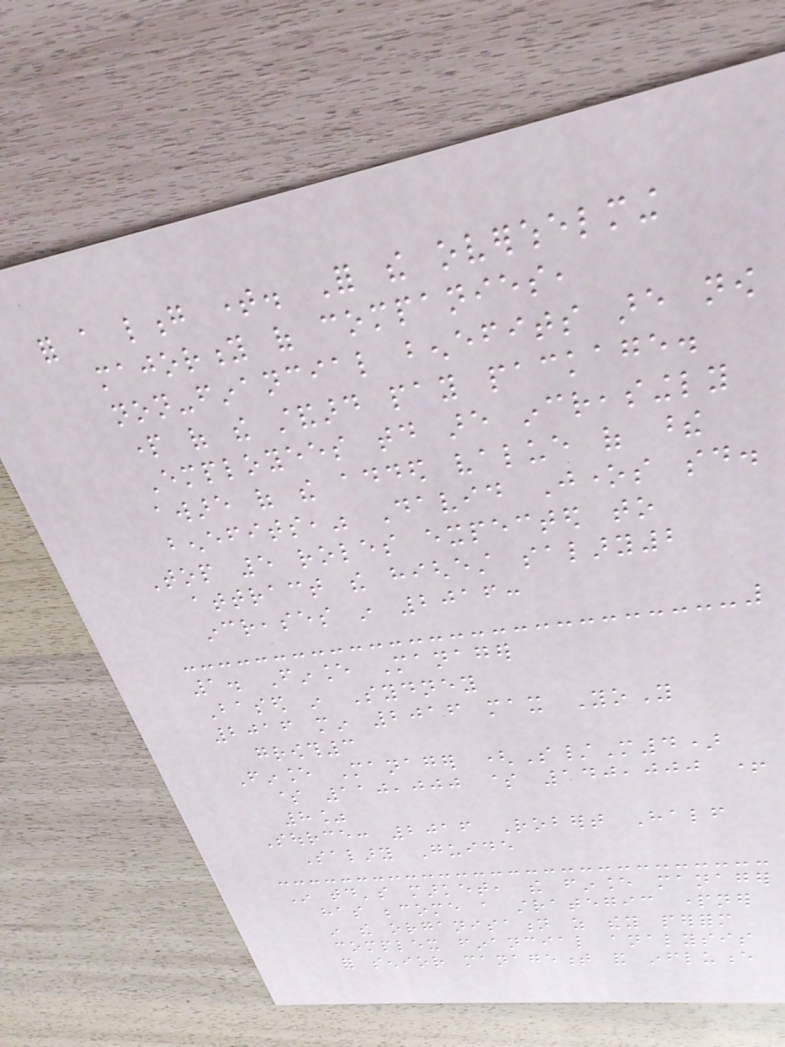for a long time. For the overwhelming
majority of companies,
non-financial benefits are now
part of the standard pay package.
Employees today are increasingly
aware of the added value of these
benefits," David Jones said.
Top 5 roles expected to
attract the highest salary2
increases in 2016:
1. Finance Manager
Based in Sydney
2016 min 2016 max YoY
growth3
Finance Manager (S/M4)
$ 110,000 $ 140,000 +
8%
Source: 2016 Robert Half
Salary Guide
In today's market, the finance manager
has become a strategic partner
in the organisation as they perform
complex financial analysis
for senior management and influence
